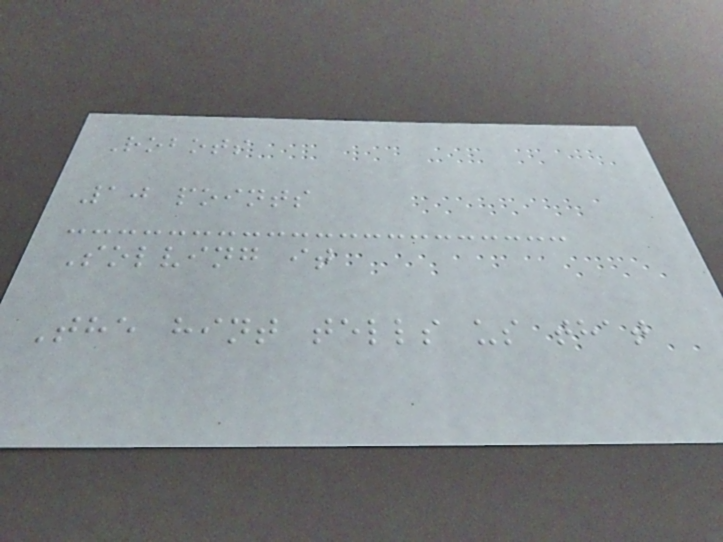Robots
10 points
Solving it
The hint tells us that
